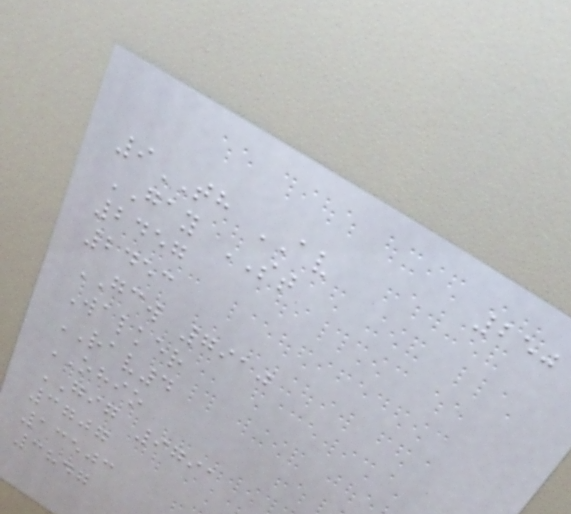250
9TH AV
GAY ST
2457
2453
GCW 7910
Walker
RAV4
OHIO
GIG 9791
3707
13503
3847
